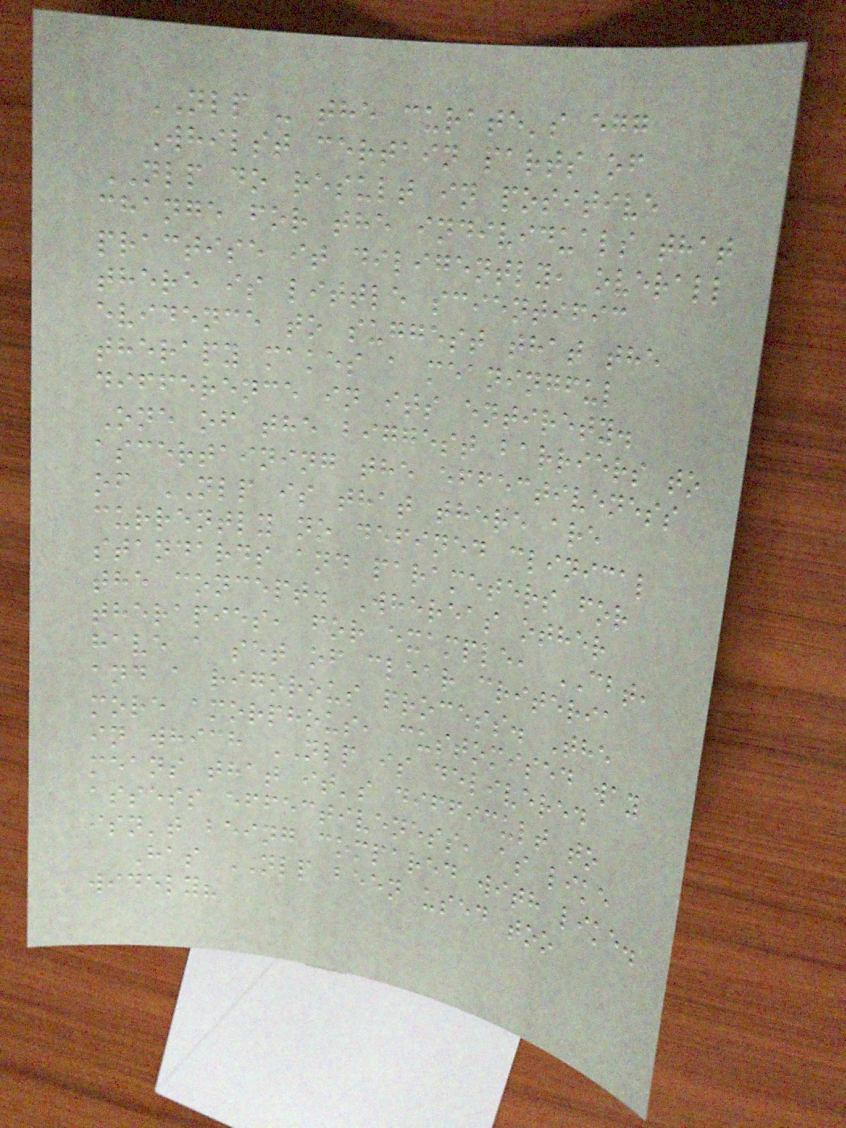NLP - the curate's egg
Whilst certain parts of
NLP do result in positive
change for the individuals that
practise it diligently, overall
there is little scientific
evidence to suggest that the
therapy makes a meaningful
difference in its entirety.
One of the biggest barriers to
ascertaining the effectiveness
of NLP is that there are
currently no defined clinical
standards and parameters for
the concept. Whereas other
therapies, for example, CBT,
have a set of clear criteria
and a rigorous process. The
more amorphous, customised way
in which NLP is delivered
means that it's difficult to
assess effectiveness, as like
isn't being compared with like.
Has NLP been used too
widely?
